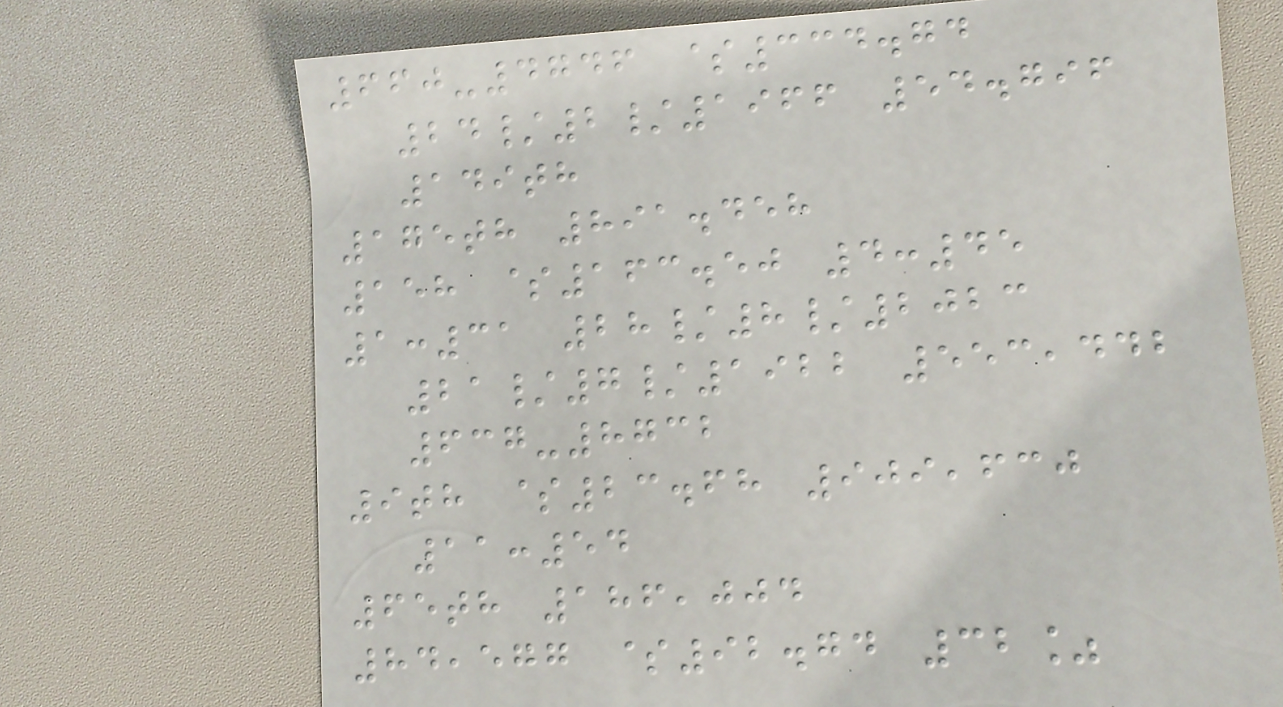660-4746 $334.74
24/2/1966 54.796
149th
175th 891.458
158 $163.50 4:45
1:31 28/8/2023
21/7/1922 553,442
637-8732
9th $23.68 909,630
11:54
65th 186,004
84,577 $92.74 32%
